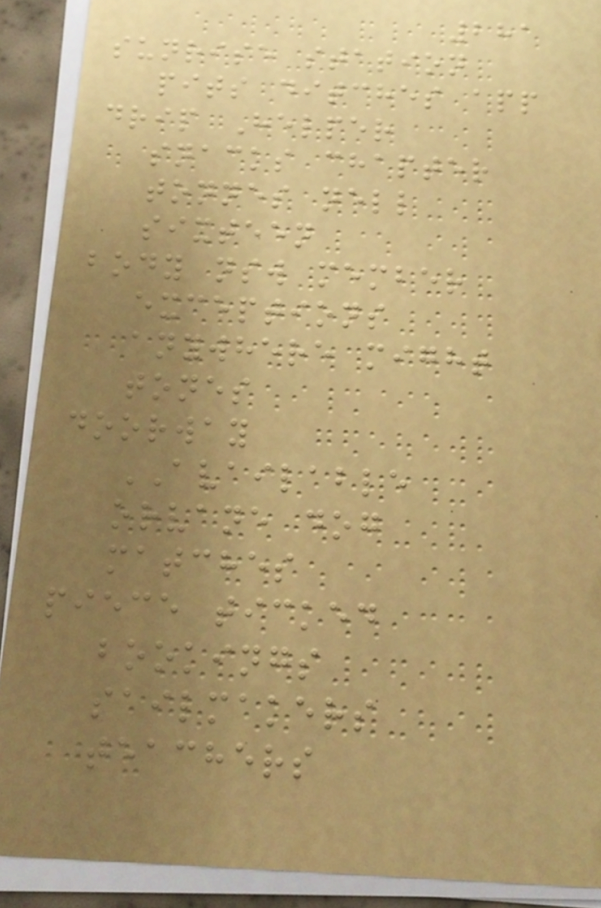281
sunrise station
pits ditches app
drip Helper
snacks chapter
tonnes nell
sixteen
body nsw member
exceptions
anywhere might
tones
doorway
AVAILABLE
orvane dog
matches
piece ticked
bookings
sailmakers
teachers
